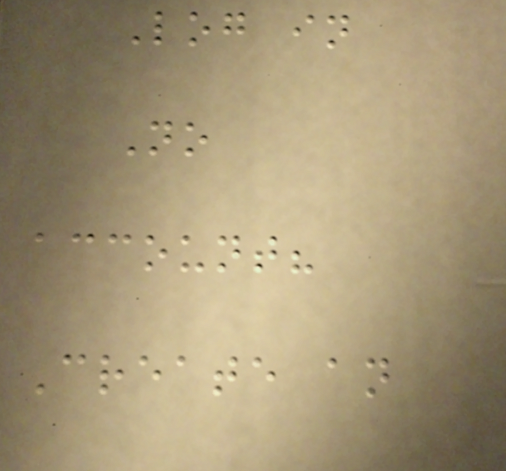Log in
No
account?
Create an
